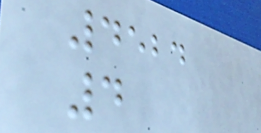4524
4
